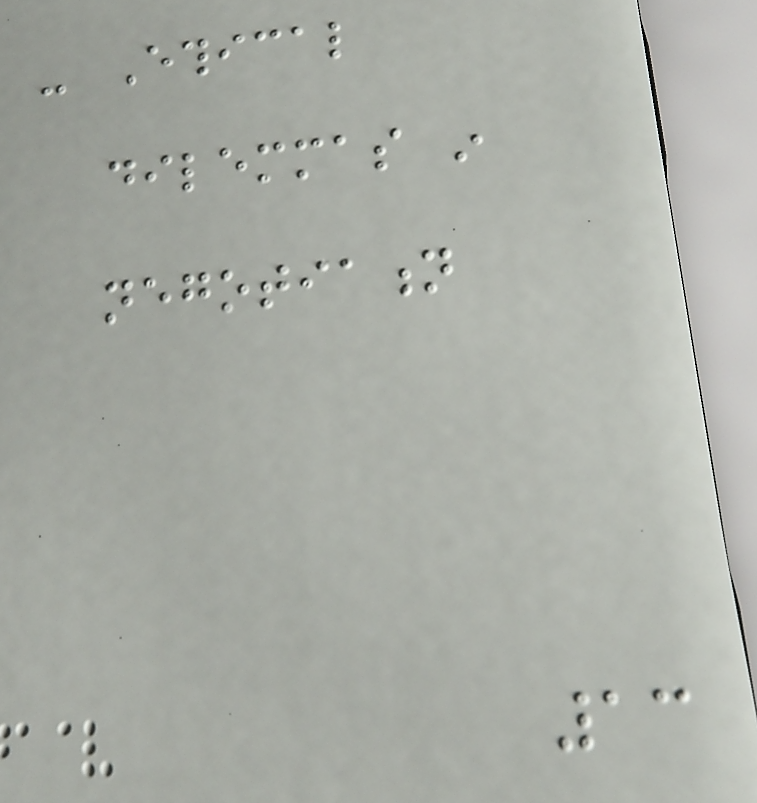- Ethical
dilemmas in
negotiation
13
